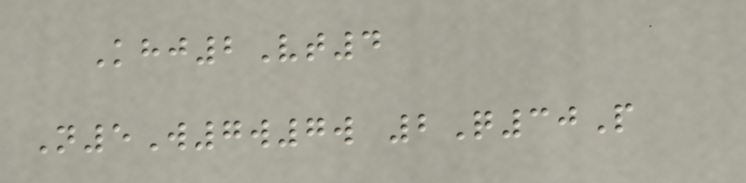Khj2Vt4
N5W7w7w 2Q30P
